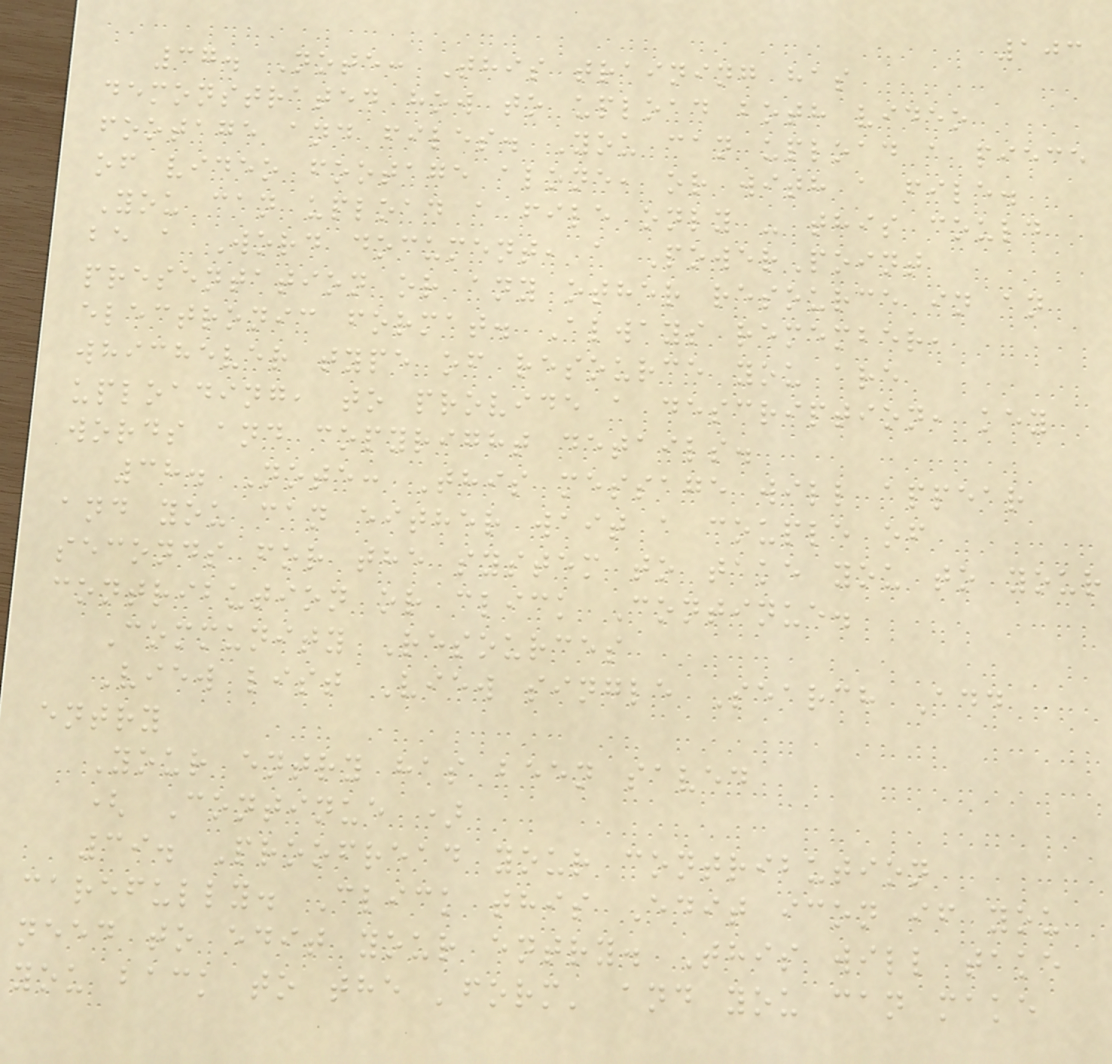103
37. Note: This training has
demonstrated how to upload both video
footage and files. You can upload a piece
of video footage alone, or with a file.
You can upload a file only - this could
be a Word document, a PowerPoint
presentation or any other resource in an
electronic format. Always remember,
whichever type of resource you are
uploading, to provide a description, key
words and copyright details.
38. Note: This message will appear
and you can either wait a couple of
seconds for the system to take you to your
contribution or click Continue.
Community Resources
View list View single Search Add
entry
Your entry has been saved
( Continue )
39. Proofread your contribution
carefully. Click this Edit icon if you
need to edit your entry. This will take
you back to the 'form' and you can make
